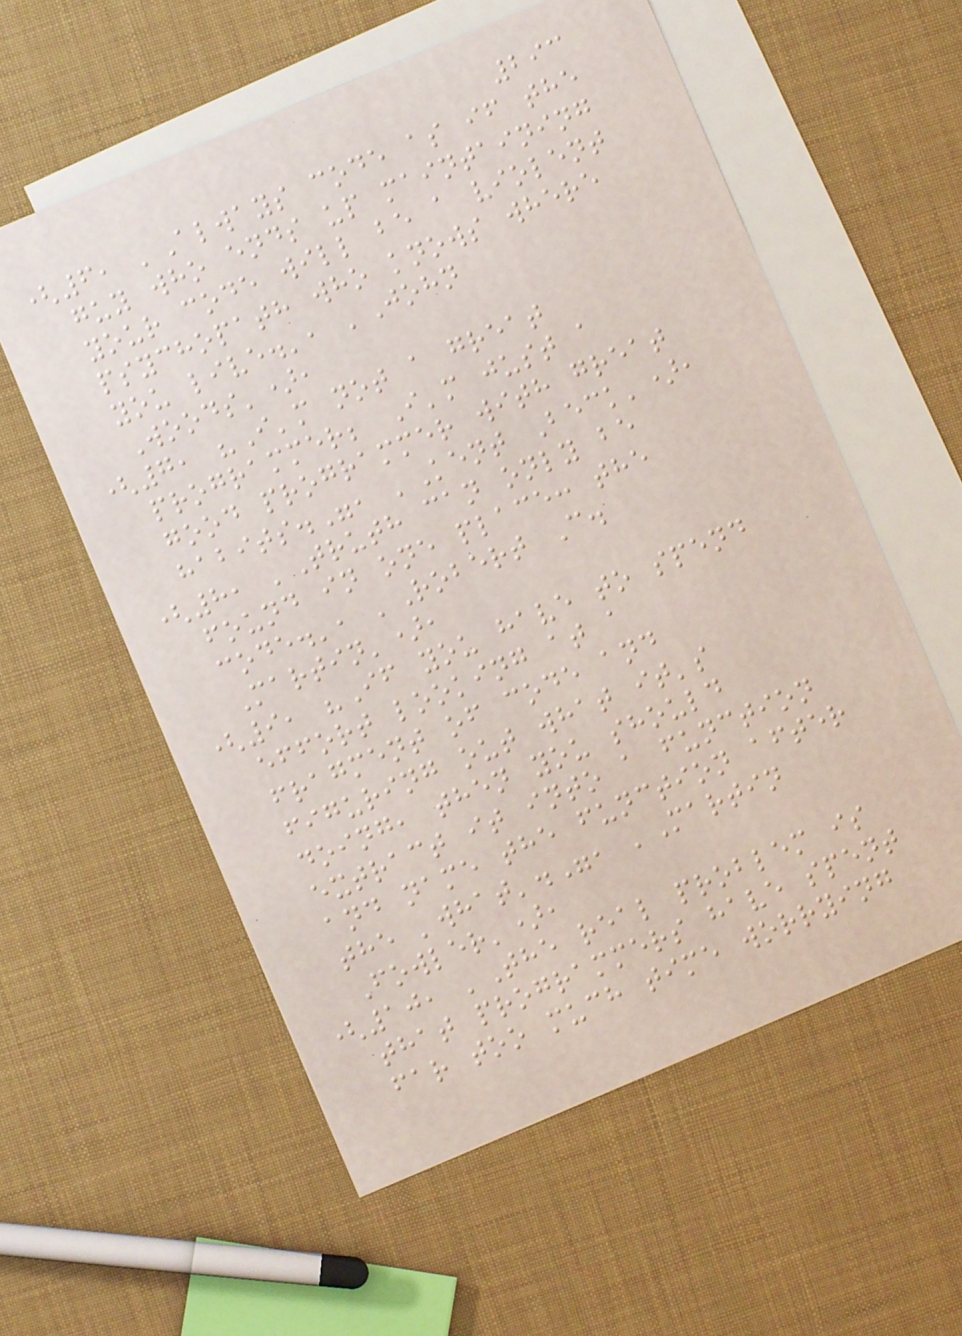293
(6, 'Always code as if the
guy who ends up maintaining
your code will be a violent
psychopath who knows where
you live.', 'John
Woods'),
(7, "I'm not a great
programmer; I'm just a
good programmer with great
habits.", 'Kent Beck'),
(8, 'Truth can only be
found in one place: the
code.', 'Robert C.
Martin'),
(9, "If you have to spend
effort looking at a
fragment of code and
figuring out what it's
doing, then you should
extract it into a function
and name the function after
the 'what'.", 'Martin
Fowler'),
(10, 'The real problem is
that programmers have spent
far too much time worrying
